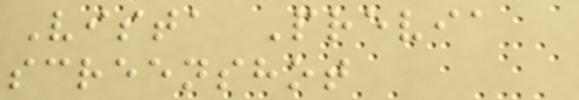Vista Previa
screenshot
